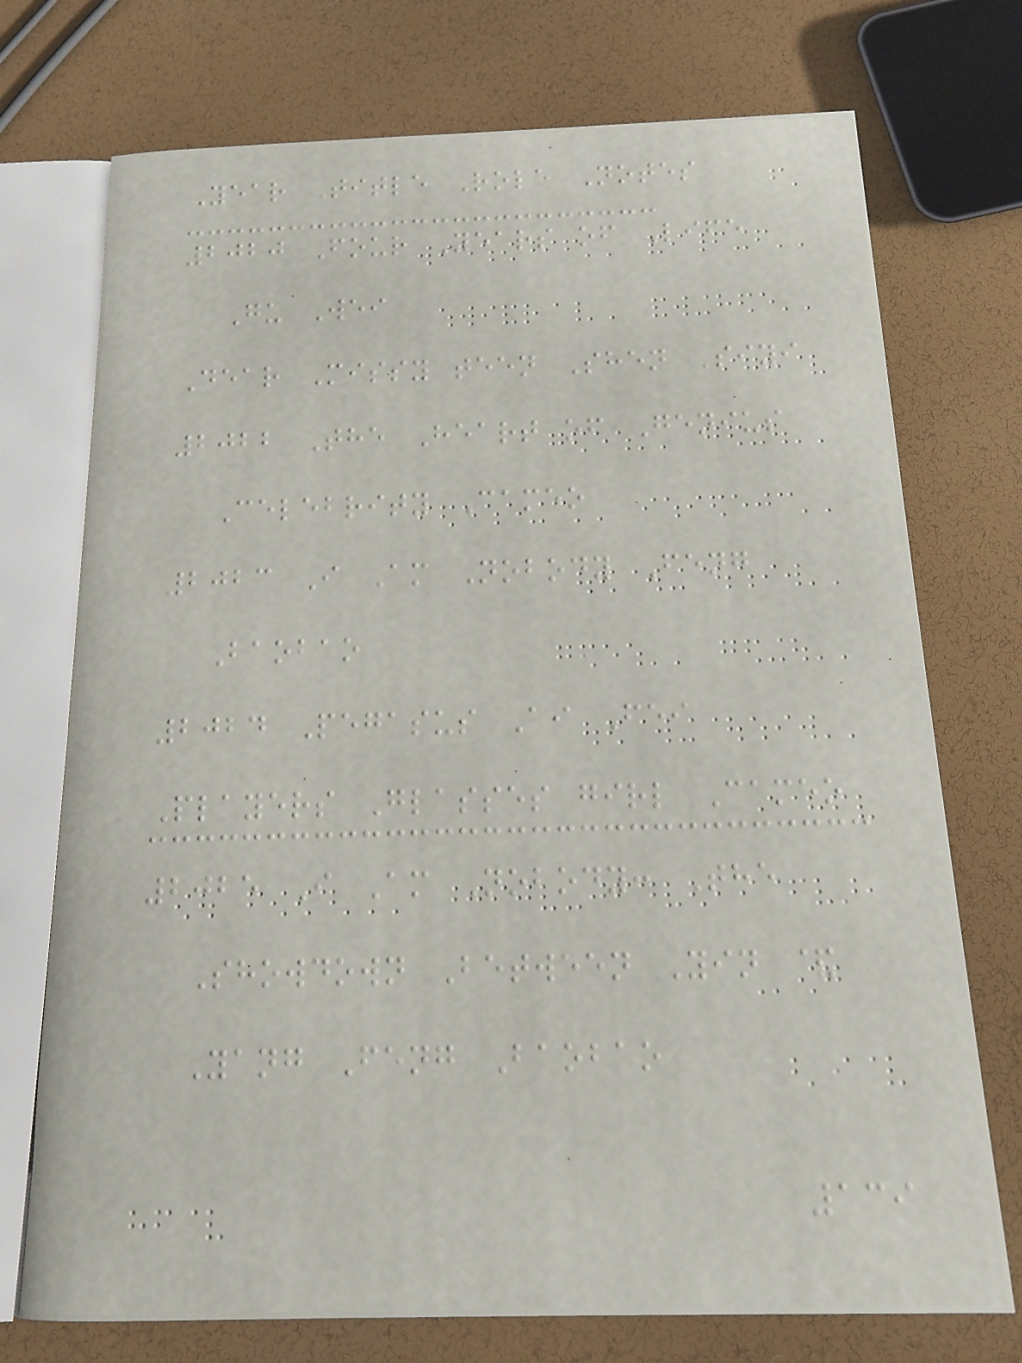Year Title Role Notes
2020 Four Years of Life
Gu Wei
Dear Missy teen Shen Siyi
2022 The Heart of Genius
Celebrity Cameo
2023 I Am Nobody Feng
Baobao
2024 Pegasus Ai Fei
Players Glasses girl Cameo
2025 I Am Nobody: The
Showdown Between Yin &
Yang Feng Baobao
139
